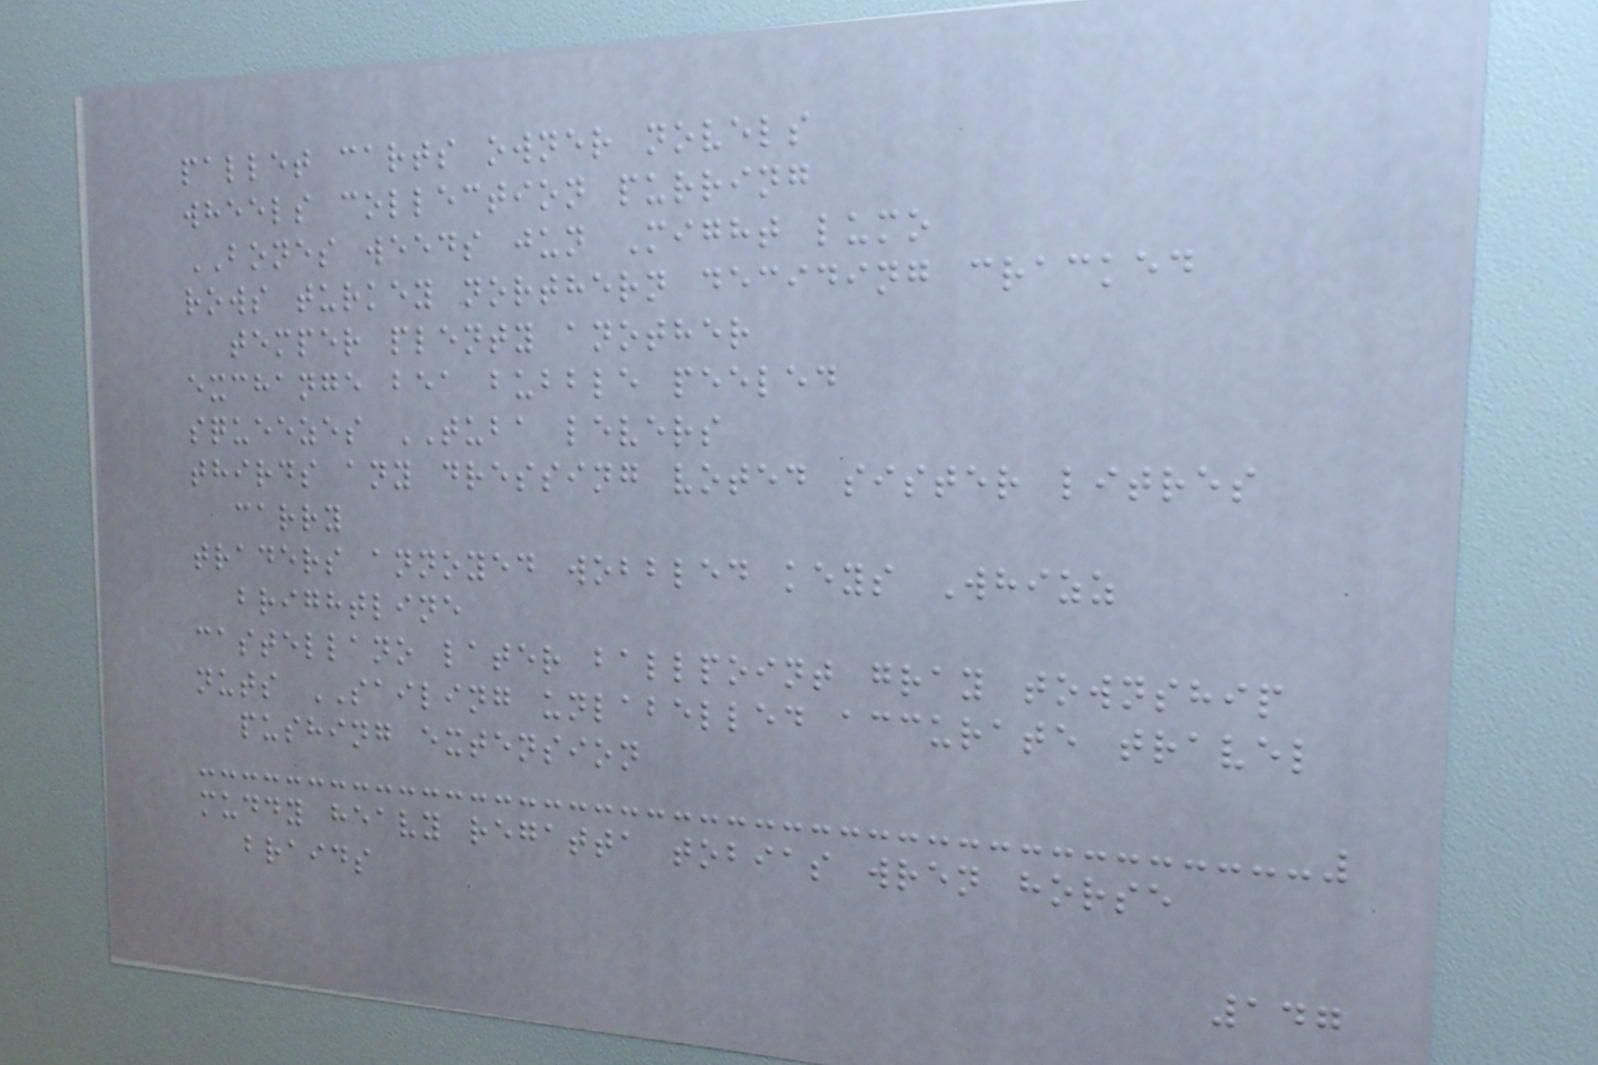pallet carts owner novels
wheels collection purring
BONES weeds jun Might lumo
rows turkey northern deciding cracked
temper plenty another
exchange bea bubble peeled
squeezes TUBA levers
thirds any dressing voted sister litres
carry
traders annoyed wobbled keys Whizz
brightline
castellano later ballpoint gray township
nuts SAILING unlabelled accurate travel
pushing extension
muddy heavy regatta tobias wren horse
braids
147
